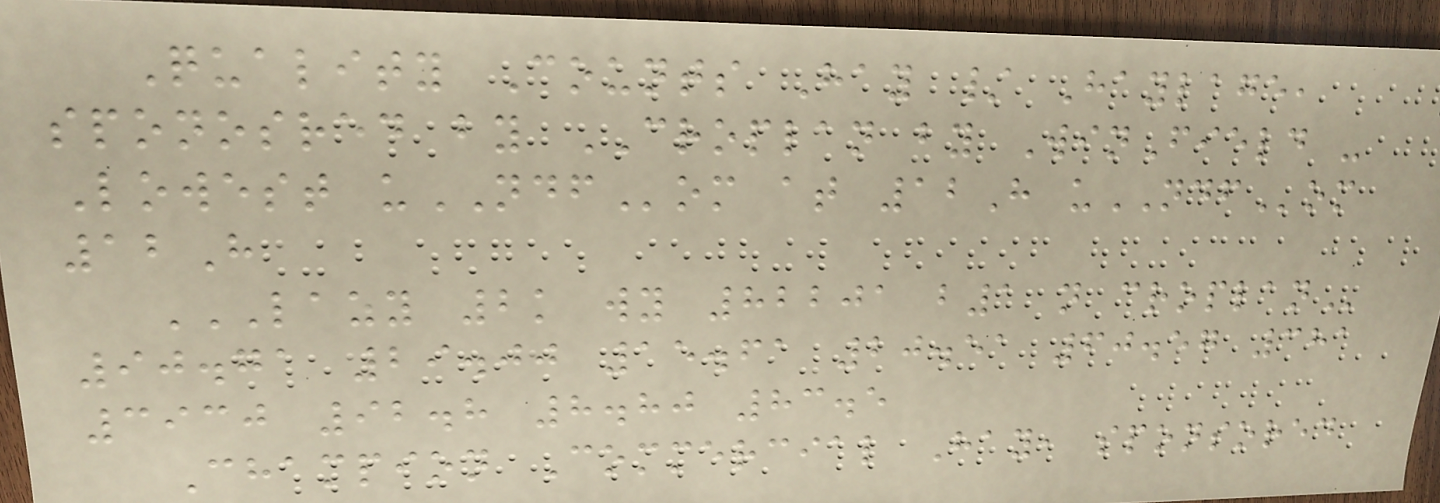Quality Counts Hay / Haylage,
sponosred by CROPLAN by WinField -
Lowest uNDFom at 12H uNDFom
12H
LAZY 2K WY 82201 B1 N CROPLAN
90.71 29.00 15.61 20.51 60.57 381
3930 92.8 8.80 83.5
Champion Commercial Hay, sponsored
